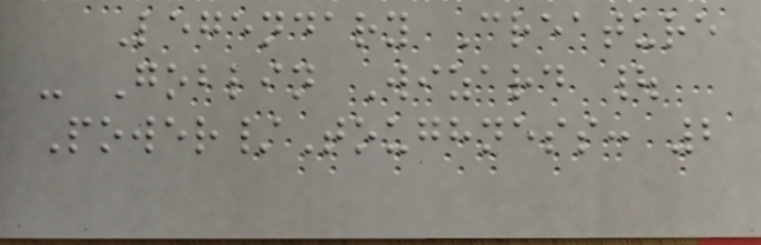Legendary Creature
- Goblin Wizard |
Power/Toughness: 2
